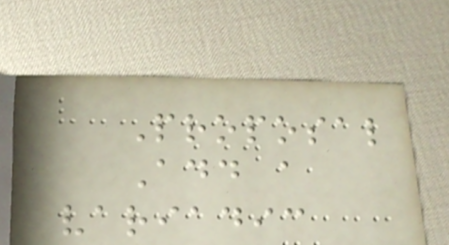Proposal
Add a
variadic
